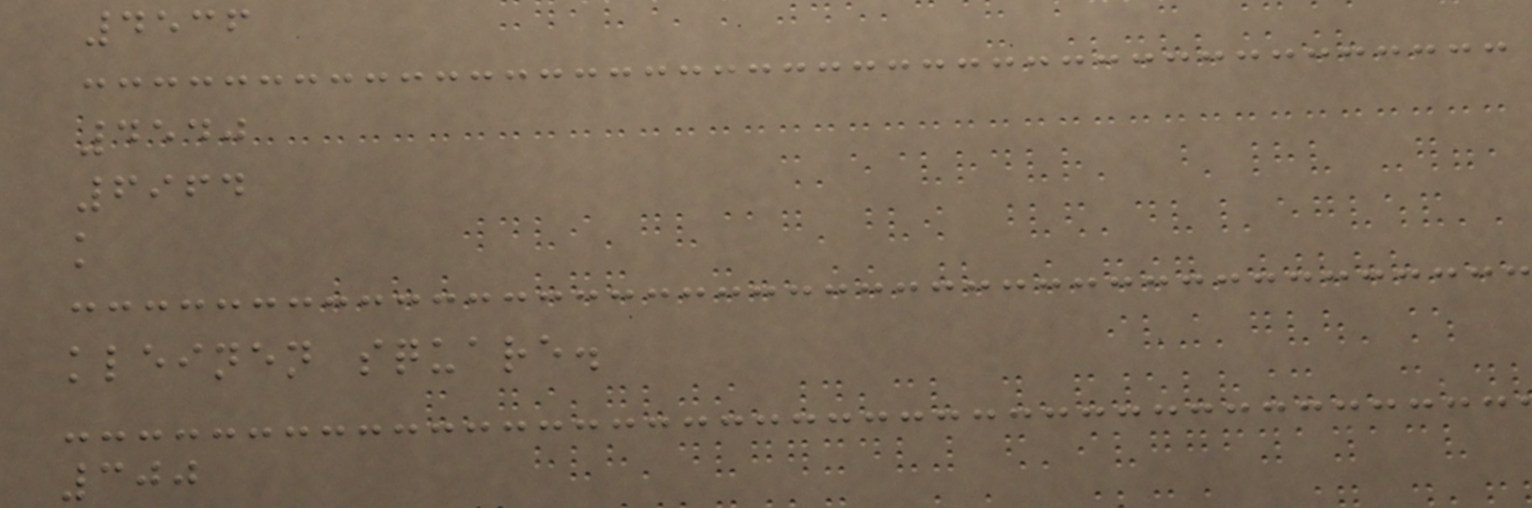4536
4540
6964
k
kleinen square.
300
